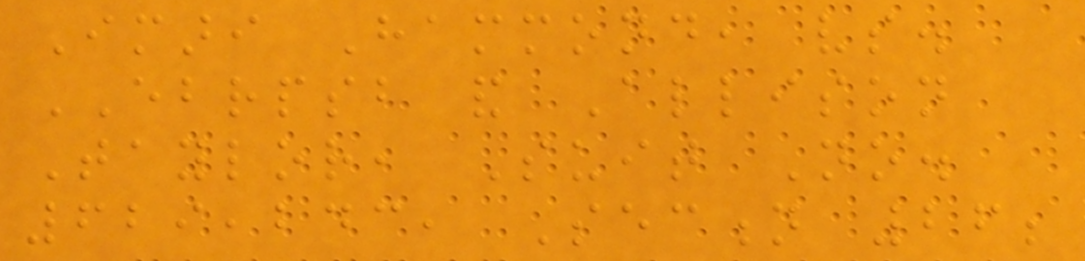Imari Hammond, vs.
EBRPSB and Allison
Taylor, Suit No.
629,243, Section 26;
